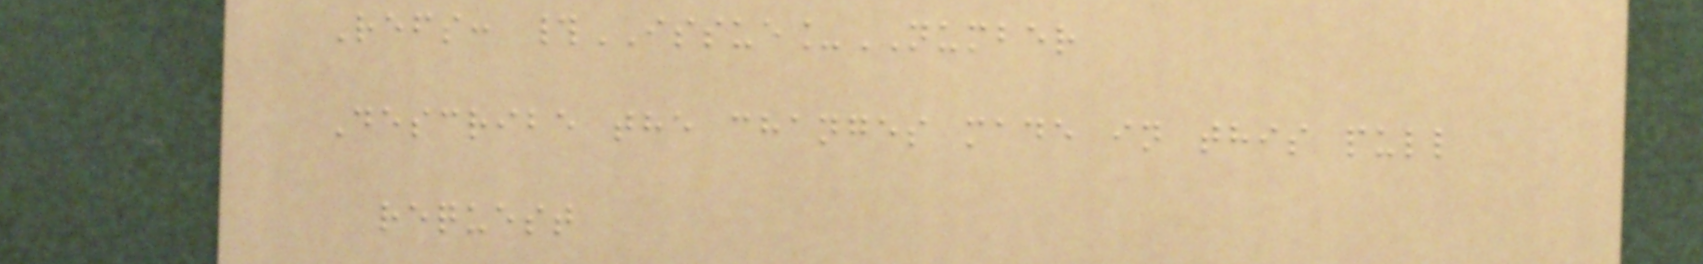Refs: #ISSUE_NUMBER
Describe the changes made in this pull
request
